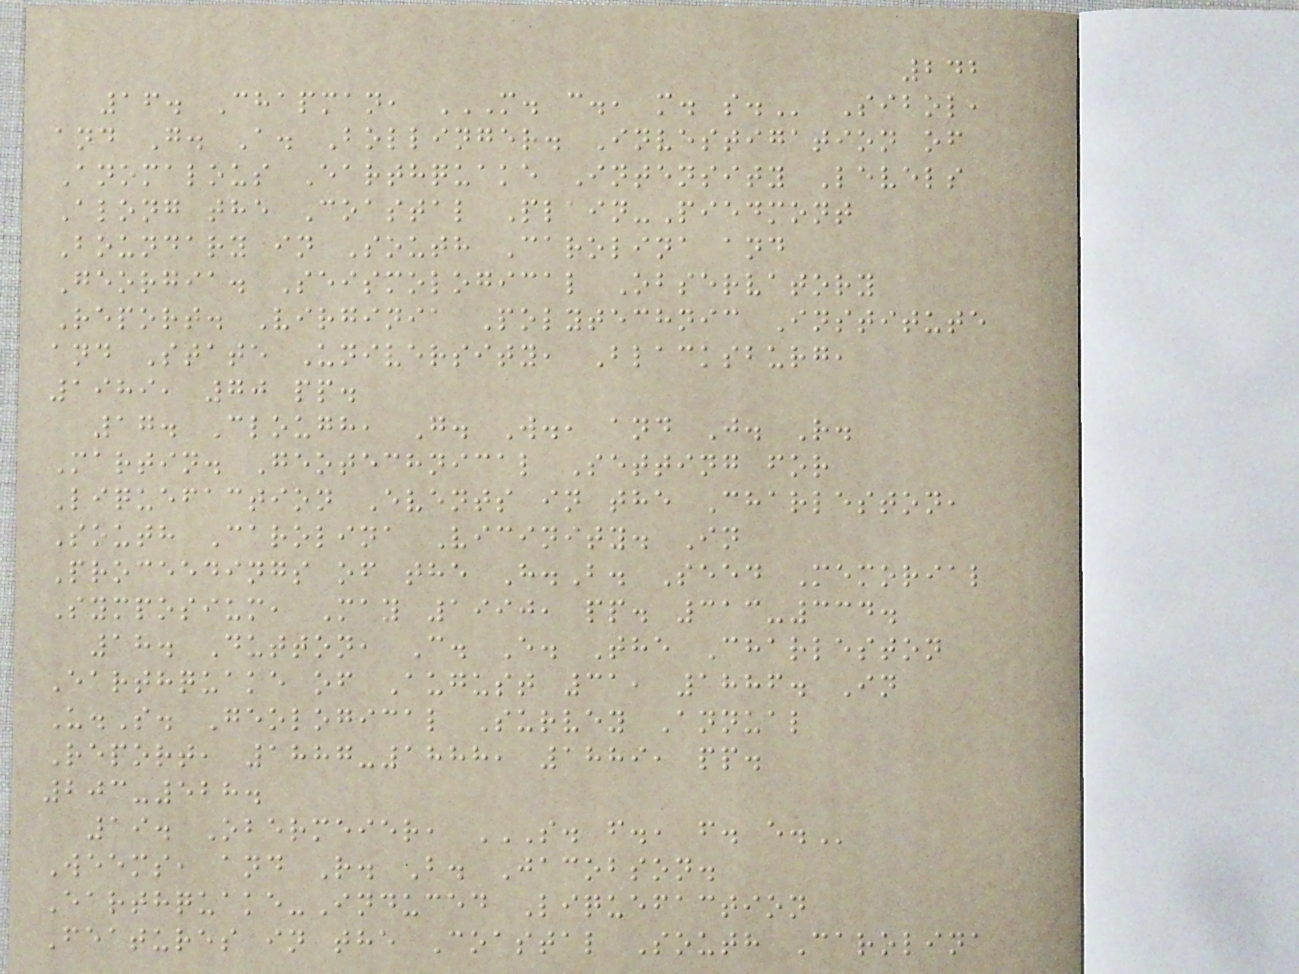242
16. Chapman, M. C., M. S. Sibol,
and G. A. Bollinger. Investigation of
Anomalous Earthquake Intensity Levels
Along the Coastal Plain-Piedmont
Boundary in South Carolina and
Georgia. Seismological Observatory
Report. Virginia Polytechnic Institute
and State University, Blacksburg,
1989, 70 pp.
17. Clough, G. W., and J. R.
Martin. Geotechnical Setting for
Liquefaction Events in the Charleston,
South Carolina Vicinity. In
Proceedings of the H.B. Seed Memorial
Symposium, May 1990, pp. 313-334.
18. Dutton, C. E. The Charleston
Earthquake of August 31, 1886. In
U.S. Geological Survey Annual
Report, 1887-1888, 1889, pp.
203-528.
19. Obermeier, S. F., F. E.
Weems, and R. B. Jacobson.
Earthquake-Induced Liquefaction
Features in the Coastal South Carolina
